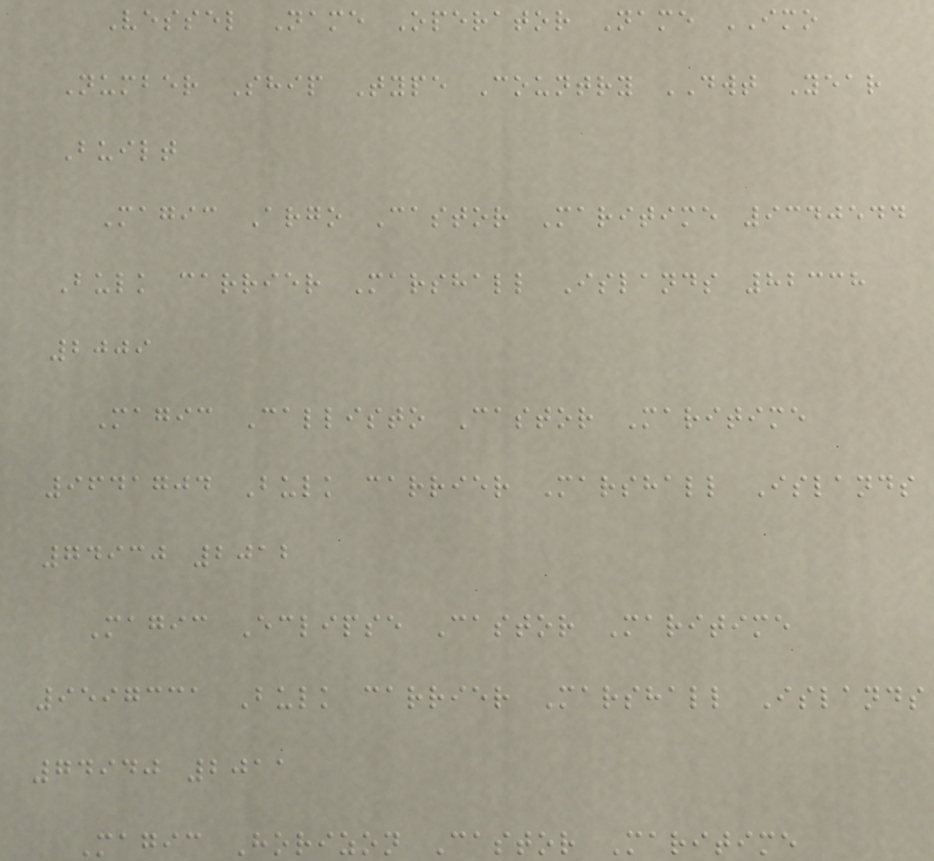Vessel Name Operator Name IMO
Number Ship Type Country DWT Year
Built
Magic Argo Castor Maritime 9340544
Bulk carrier Marshall Islands 82338
2009
Magic Callisto Castor Maritime
9641704 Bulk carrier Marshall Islands
74930 2012
Magic Eclipse Castor Maritime
9597331 Bulk carrier Marshall Islands
74940 2011
Magic Horizon Castor Maritime
